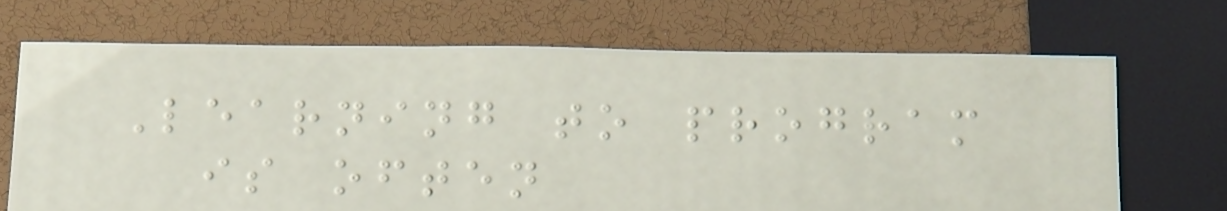Learning to program
is often
